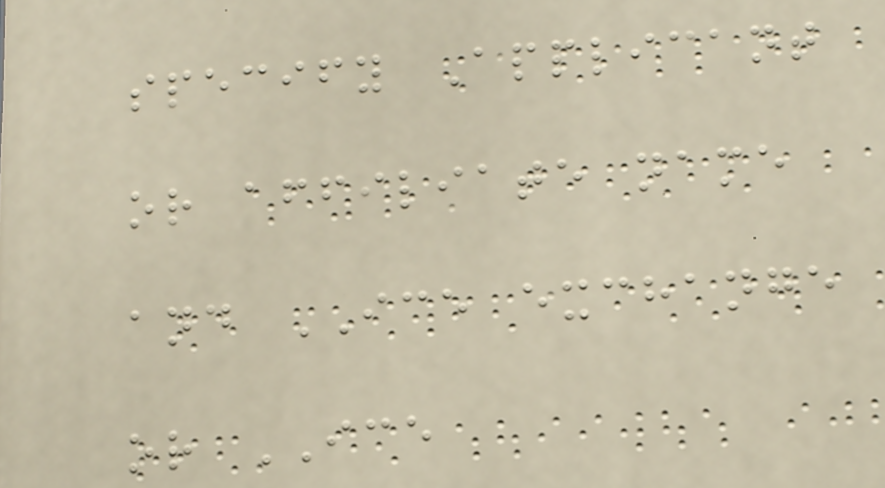specify Applicant
or affiliate name
and ICE exchange
or ICE
